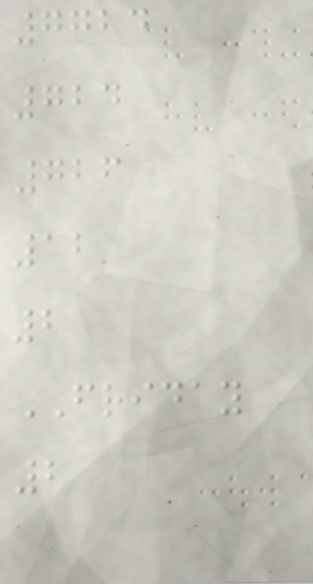7724
724
726
12
2
FRIDAY
2
